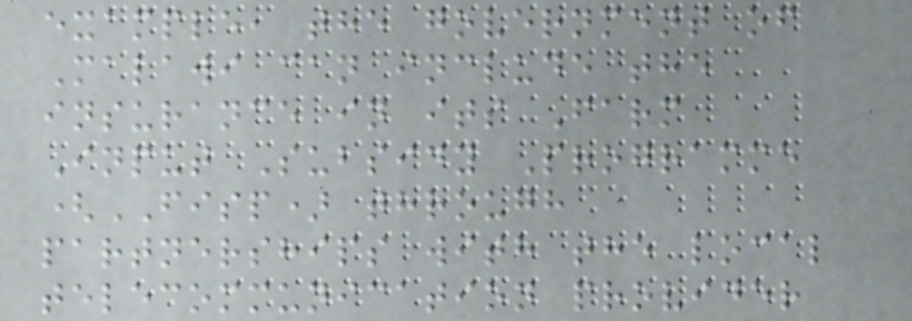example, the government of
Malawi can include the
insurance in its Farm
Input Subsidy Programme
(FISP) through
partnerships with the local
telecommunication provider
